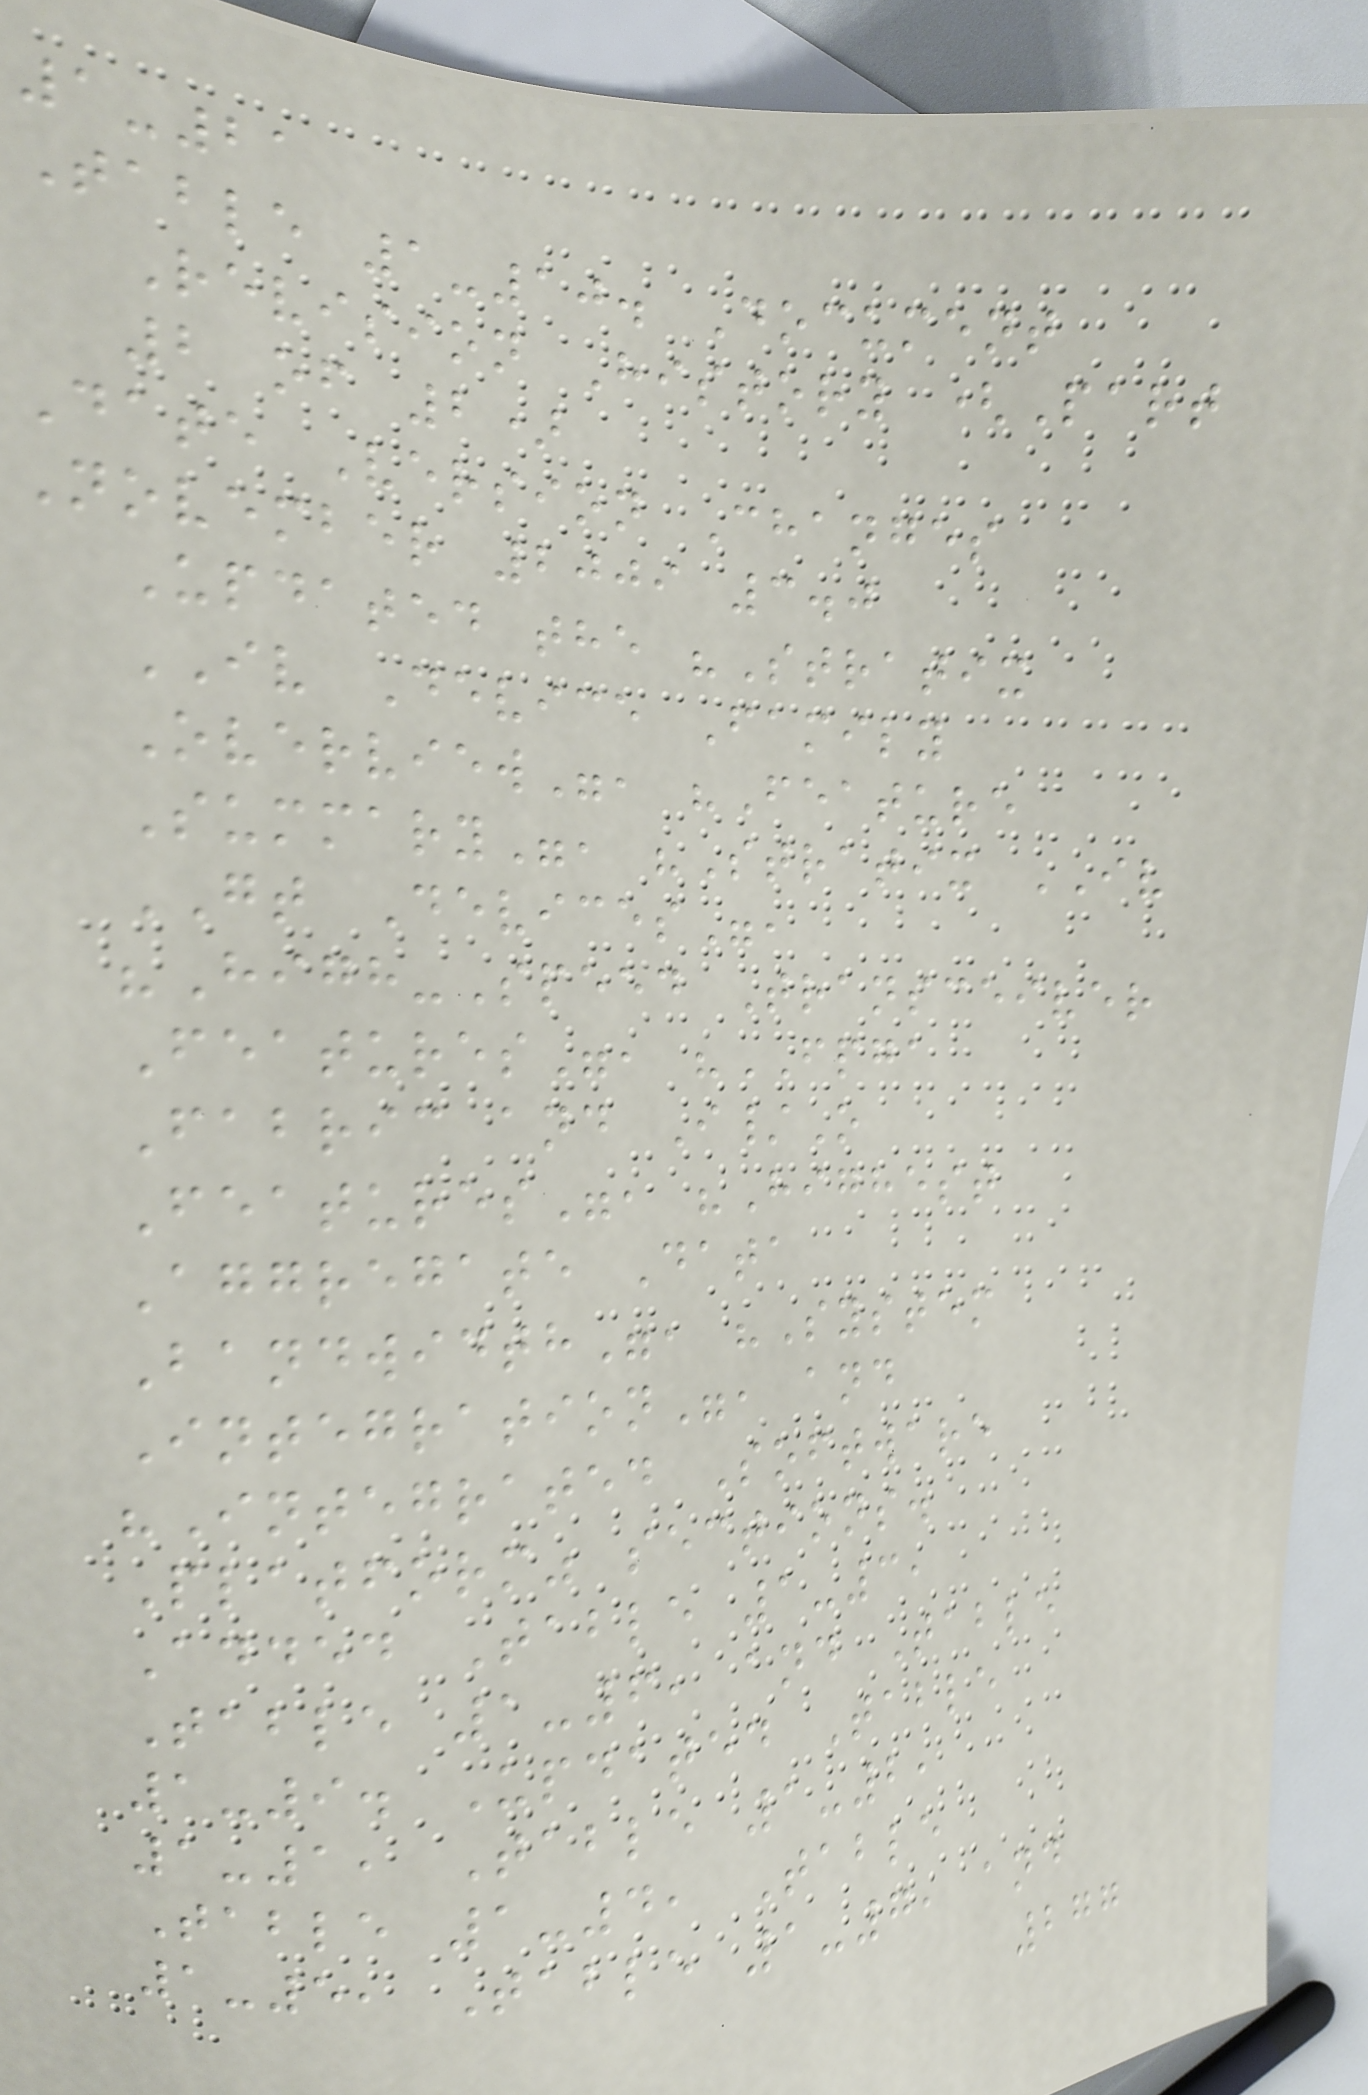1-21
Table 1-10. Document
Revision History (Part
2 of 2)
Date Version Changes
November 2009 3.0
Updated the "Stratix
IV Device Family
Overview", "Feature
Summary", "Stratix IV
GT Devices",
"High-Speed Transceiver
Features", "FPGA
Fabric and I/O
Features", "Highest
Aggregate Data
Bandwidth", "System
Integration", and
"Integrated Software
Platform" sections.
Added Table 1-3,
Table 1-6, and Table
1-9. Updated Table
1-1, Table 1-2,
Table 1-4, Table
1-5, Table 1-7, and
277
